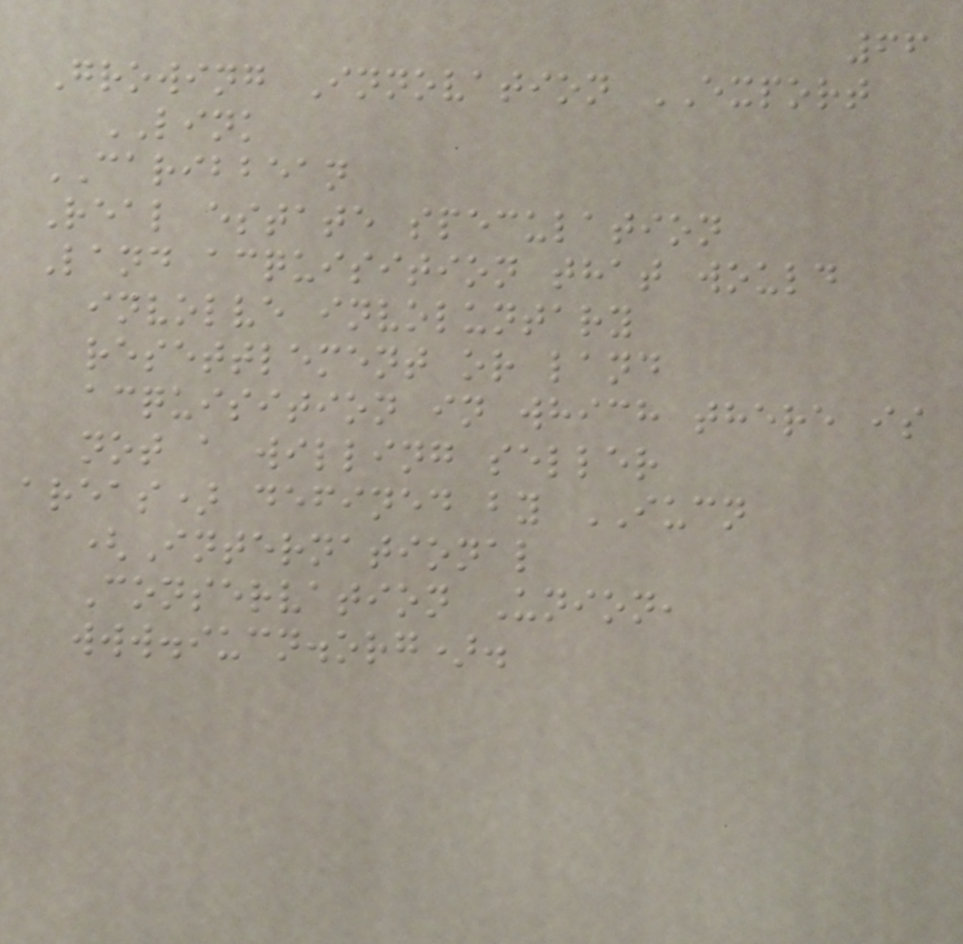66
Growing Innovation EXPORT
LINK
CARIBBEAN
Real estate speculation
Land acquisition that would
involve involuntary
resettlement or land
acquisition in which there is
not a willing seller
areas) defined by IUCN
(International
Conservation Union,
www.iucn.org).
